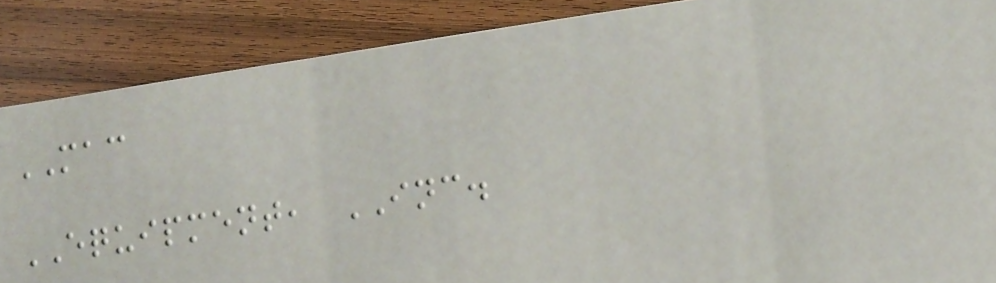MAC
EQUIPMENT, INC.
